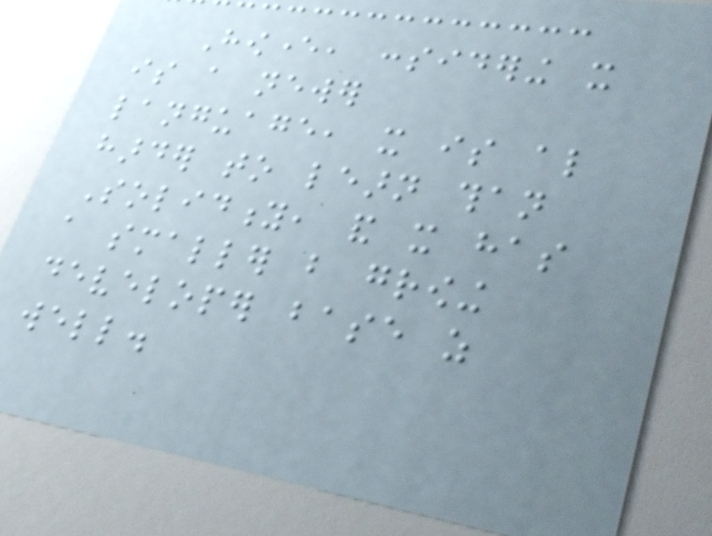However, considering it
is a newer
language, it is also
harder to learn than
Solidity, and it has
a smaller but growing
developer base as
well.
